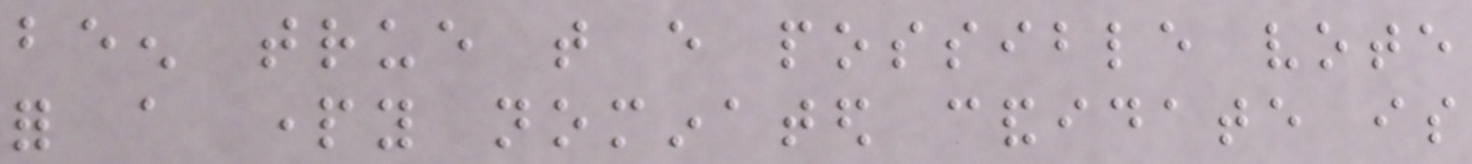been true that every possible vote
for a party nominated candidate is
